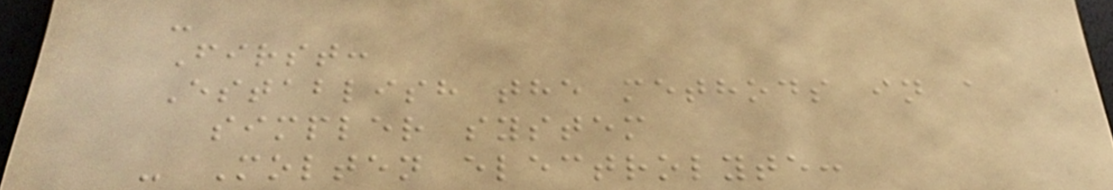-
First:
Establish the methods in a
simpler system
- Molten electrolyte:
